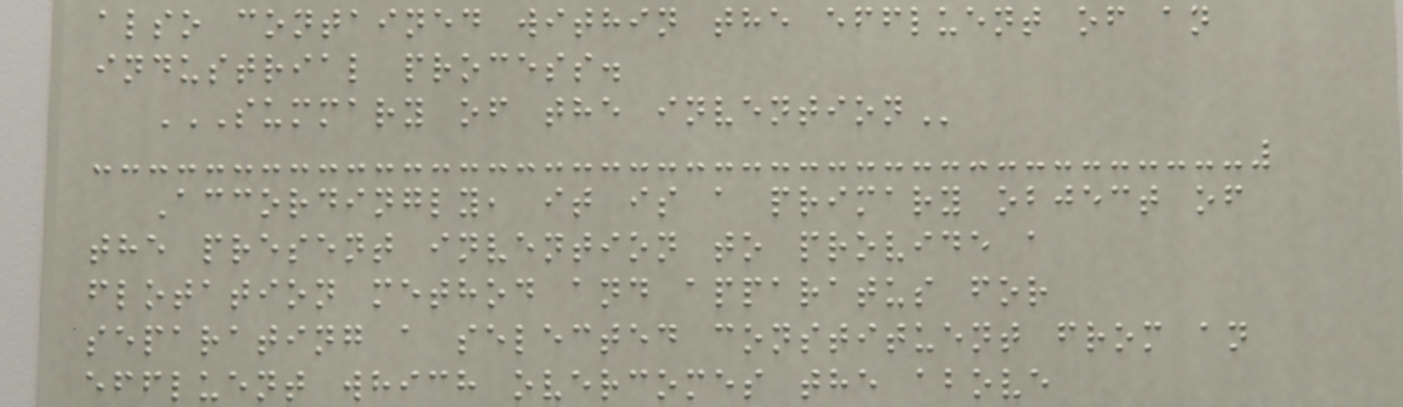also contained within the effluent of an
industrial process.
SUMMARY OF THE INVENTION
Accordingly, it is a primary object of
the present invention to provide a
flotation method and apparatus for
separating a selected constituent from an
effluent which overcomes the above
